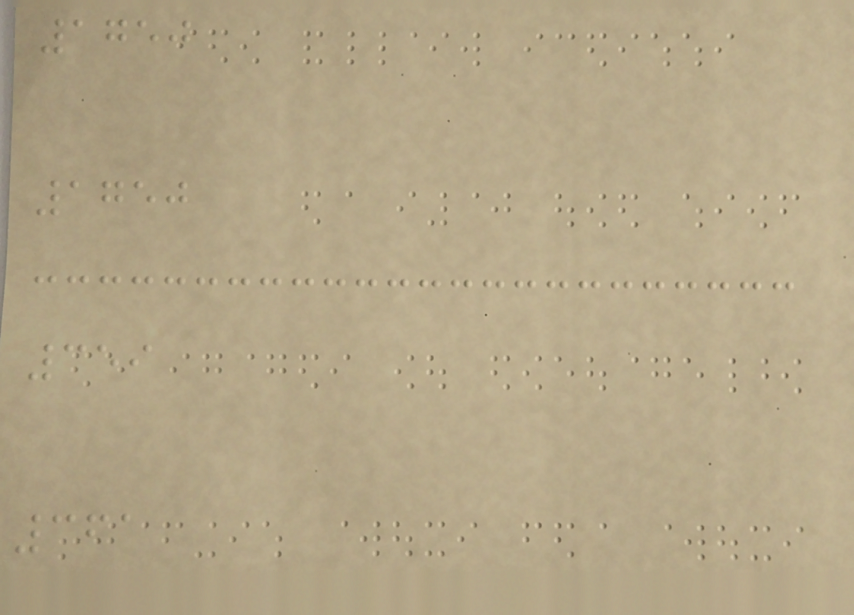1750
1750
359
361
